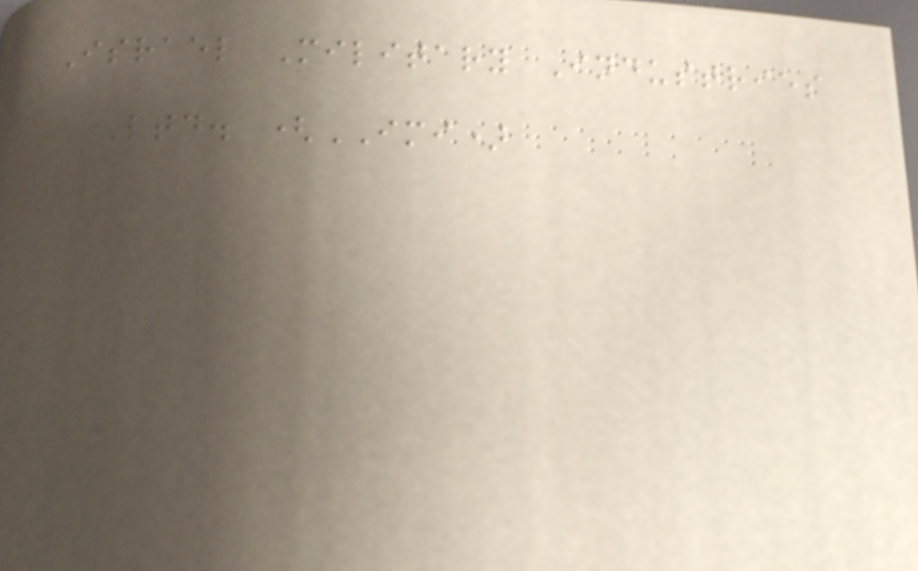Israel Military Industries
Ltd. (IMI)
